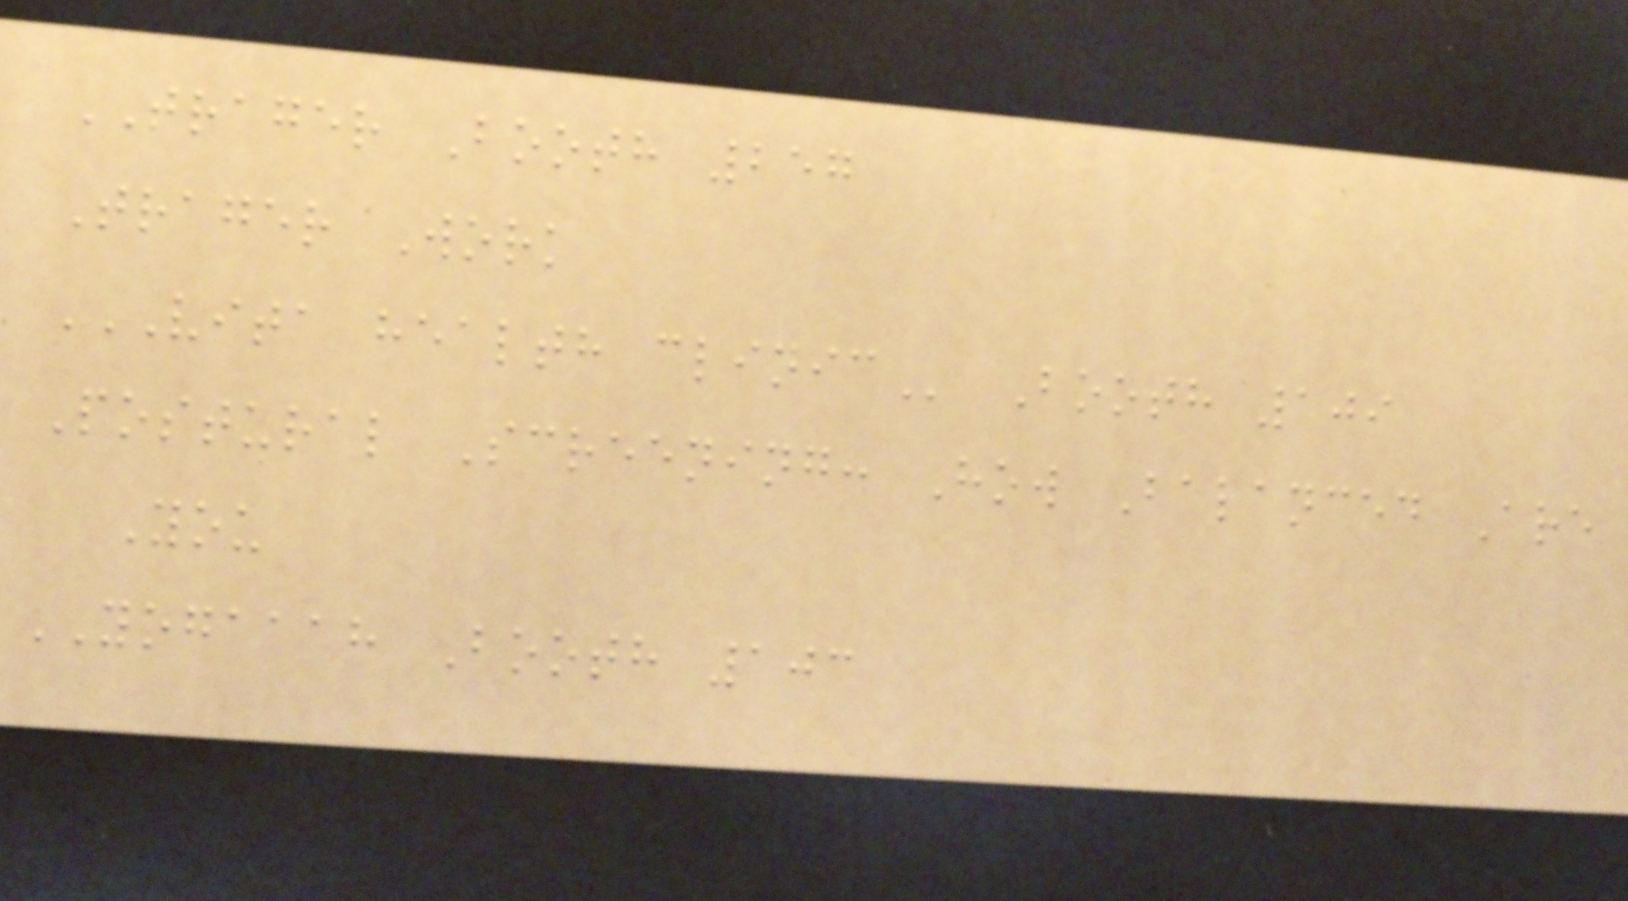TRAGER Booth 257
Trager Work
VITA HEALTH CLINIC Booth 109
Postural Screening: How Balanced Are
You
YOGAAAH Booth 103
